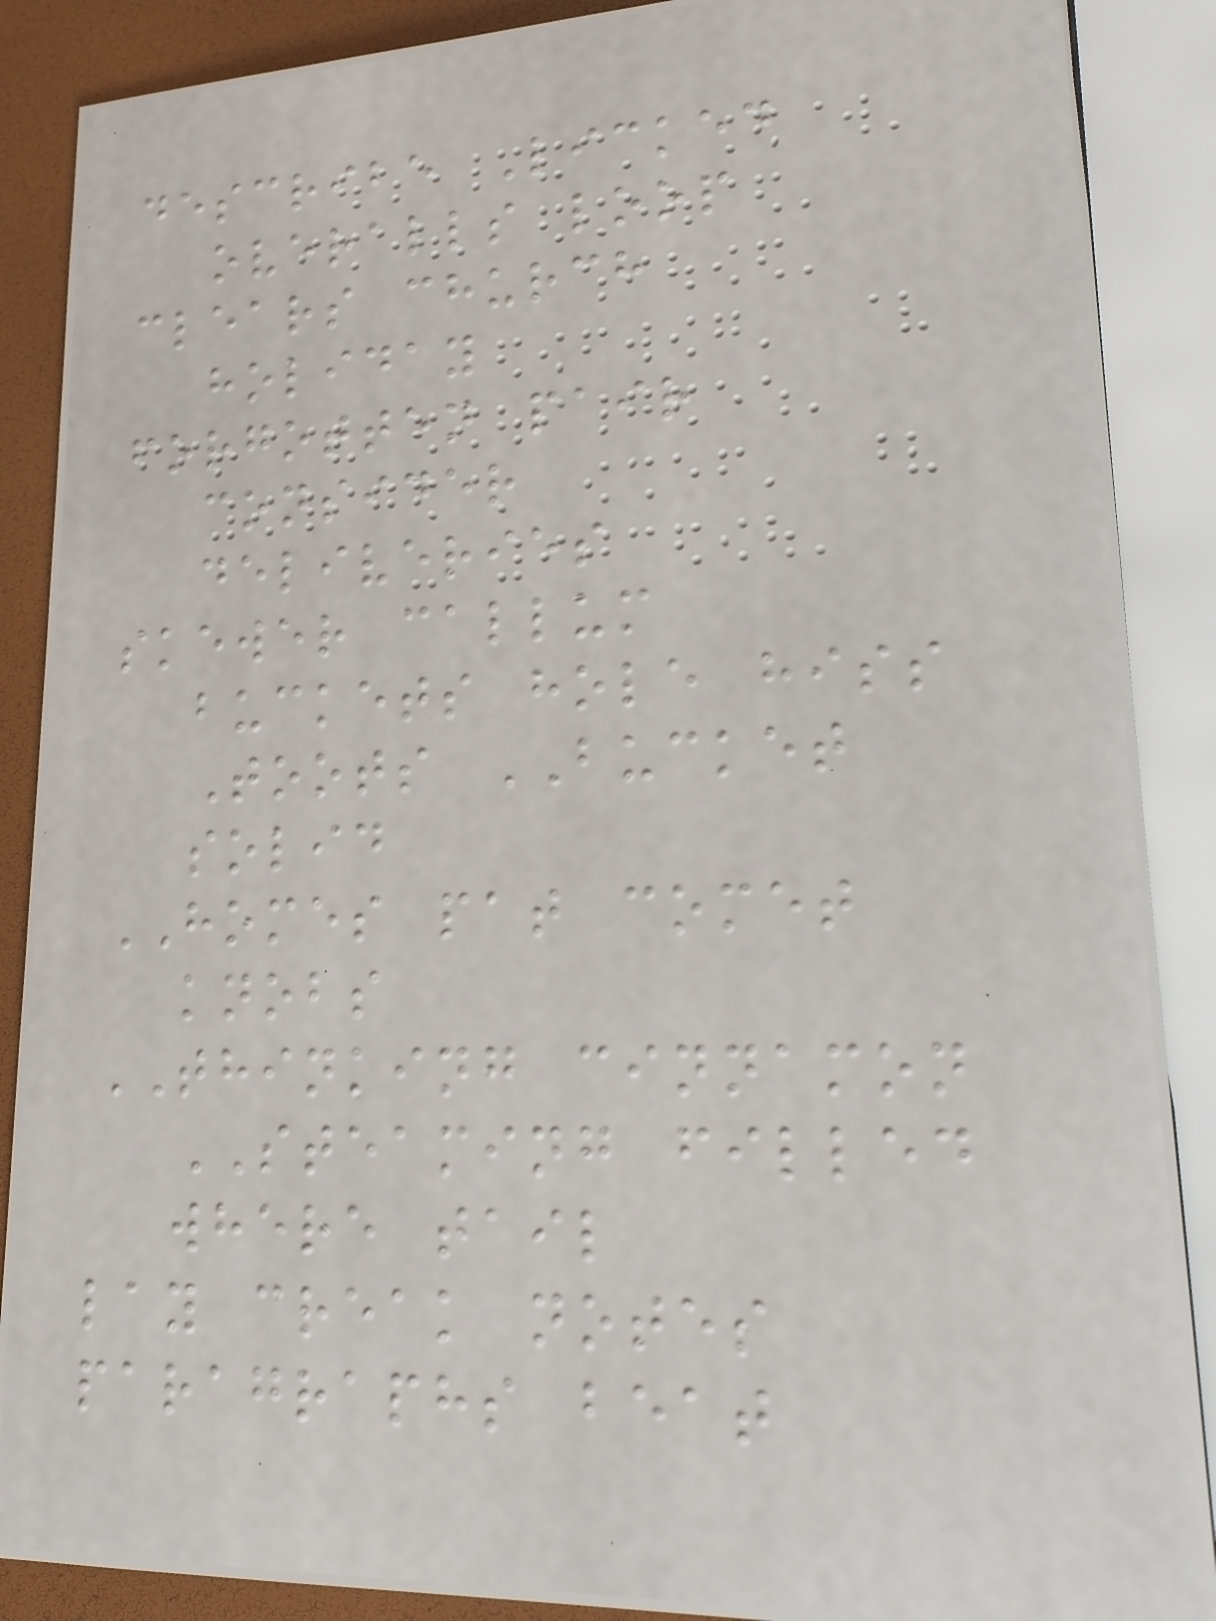describe Licked
overalls loop
clears church
holiday
forgotten pair
consider
deliveries
skewer callum
buckets hole hiss
Toots BUCKET
solid
HOMES pat comet
knobs
THINKING cinnamon
STEAMING filled
where tail
lay creak notes
paragraphs beat
